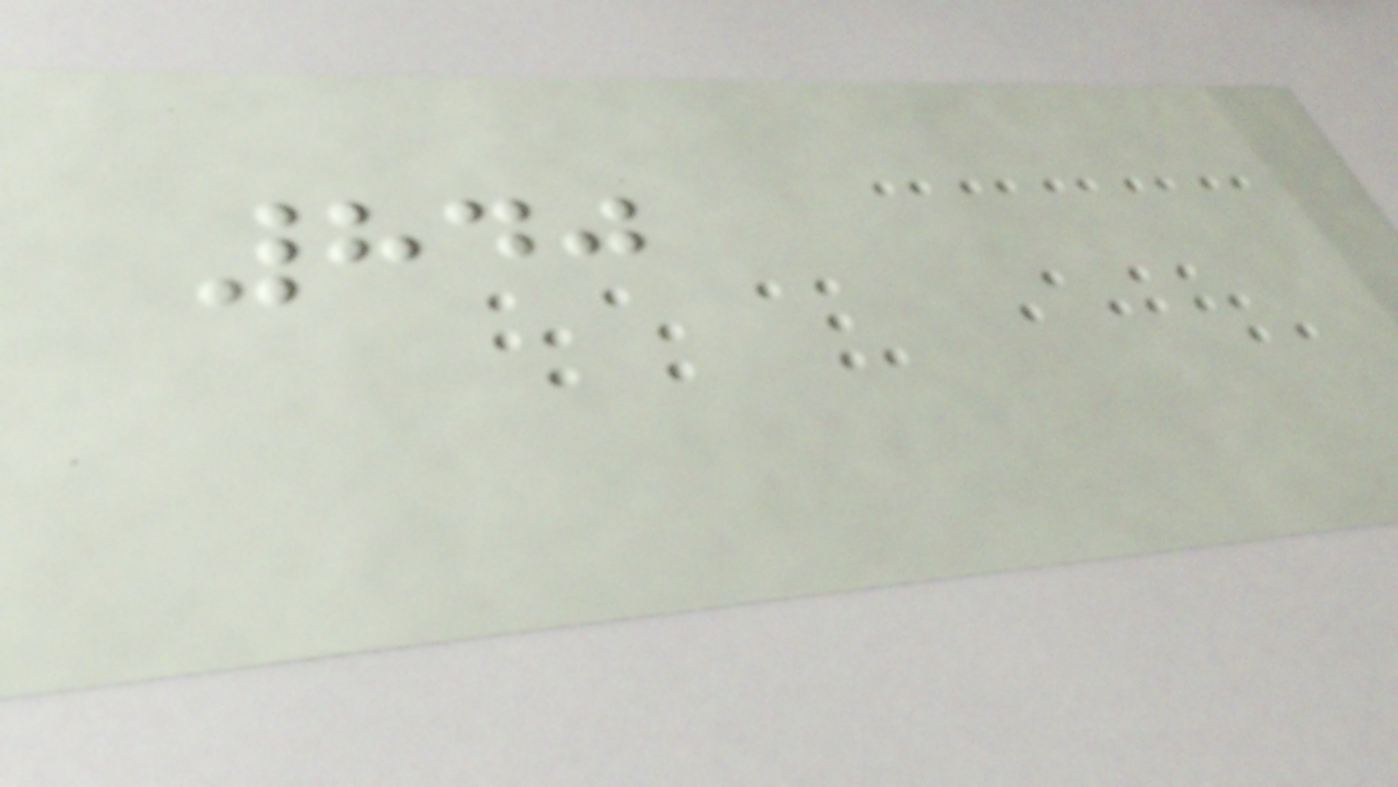840
